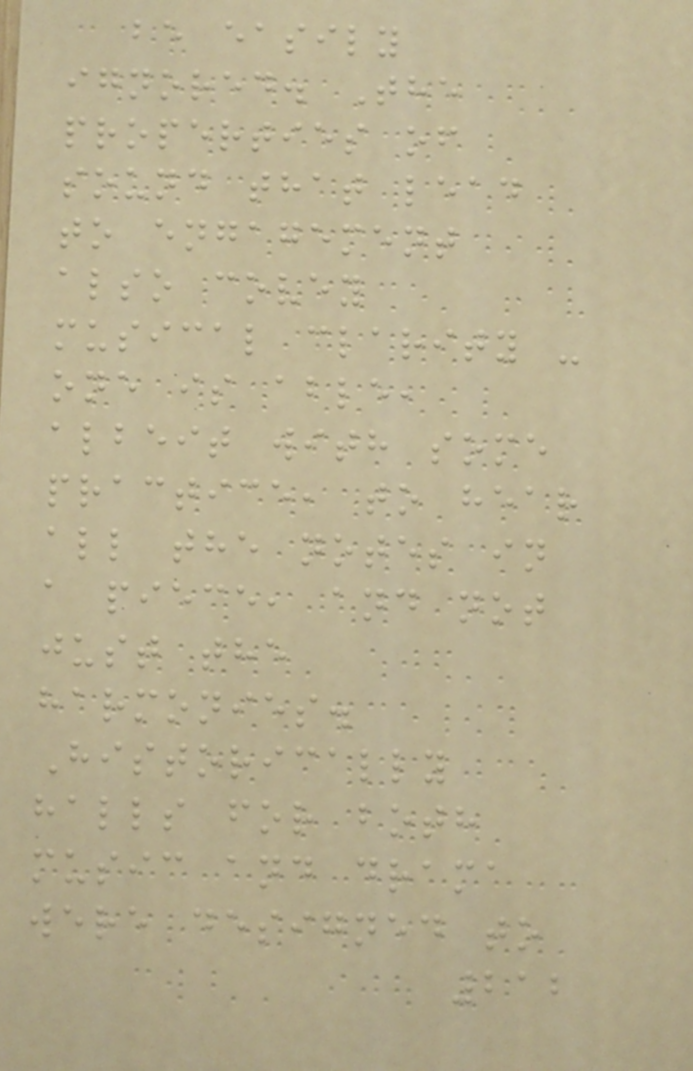be easily
ignored. The
properties of
sound that lead
to engagement
also covey
musical clarity -
one is able,
albeit with some
practice, to hear
all the notes in
a piece, and not
just the
harmonies.
Historically
halls for both
music and drama
were designed to
212
